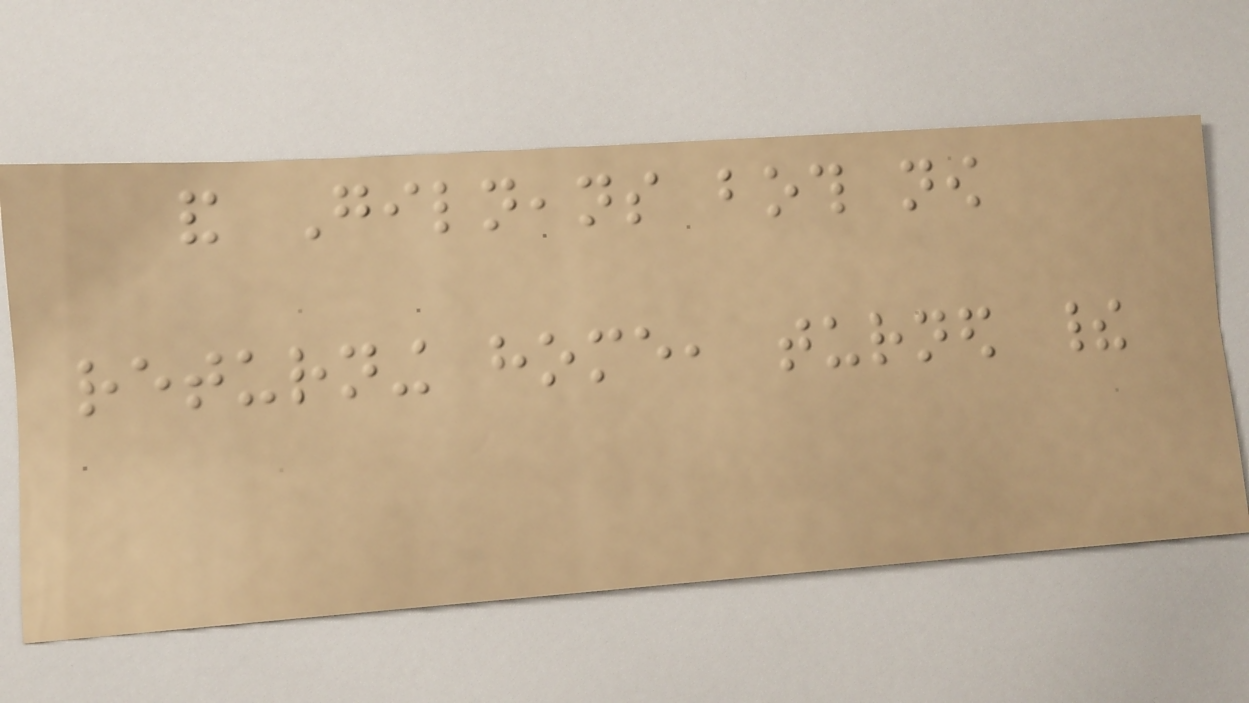and Gilneans both now
returning home, turned their
